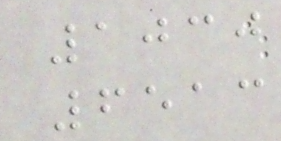1030
6513
